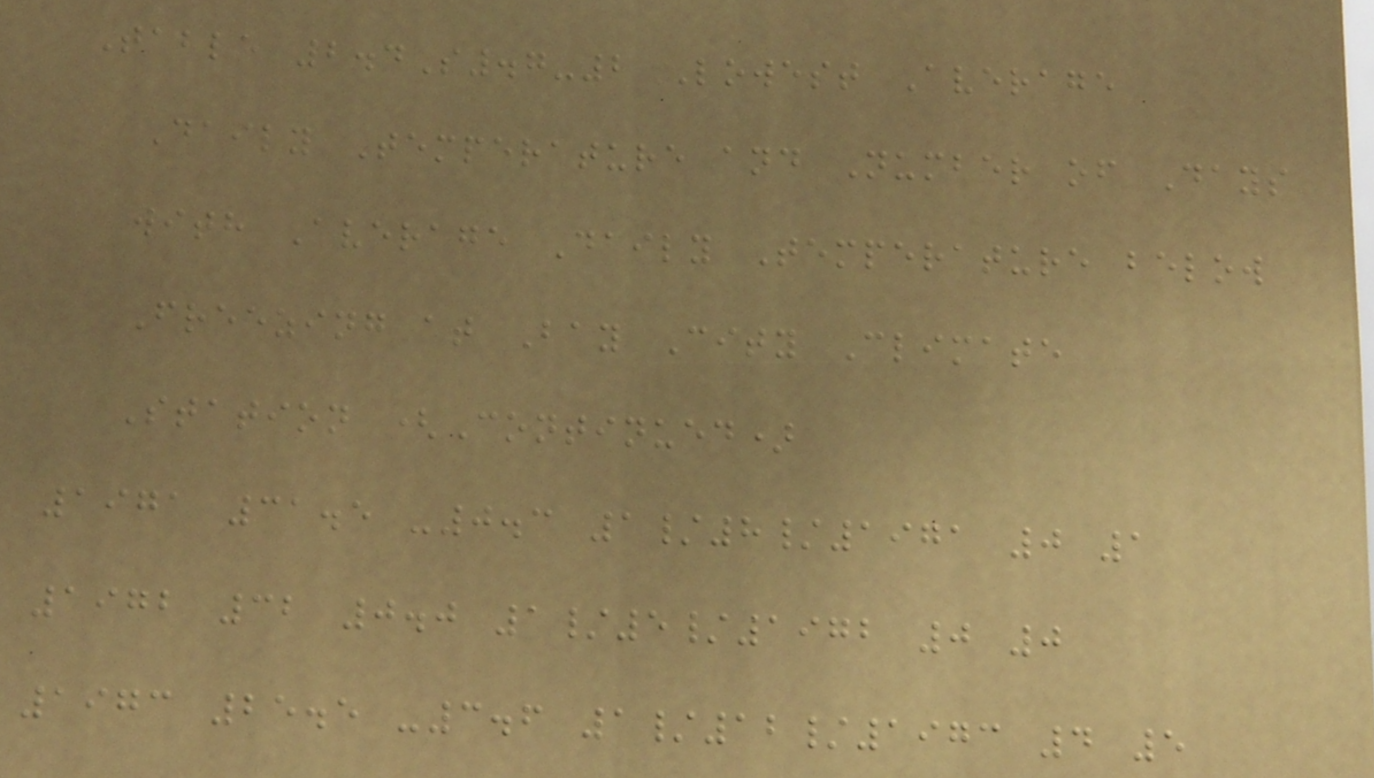Table 2.4S.7-2 Lowest Average
Daily Temperature and Number of Days
with Average Daily Temperature below
Freezing at Bay City Climate
Station (Continued)
1971 31.5 -0.3 1/8/1971 0 1
1972 32 0.0 1/5/1972 0 0
1973 25.5 -3.6 1/12/1973 4 5
